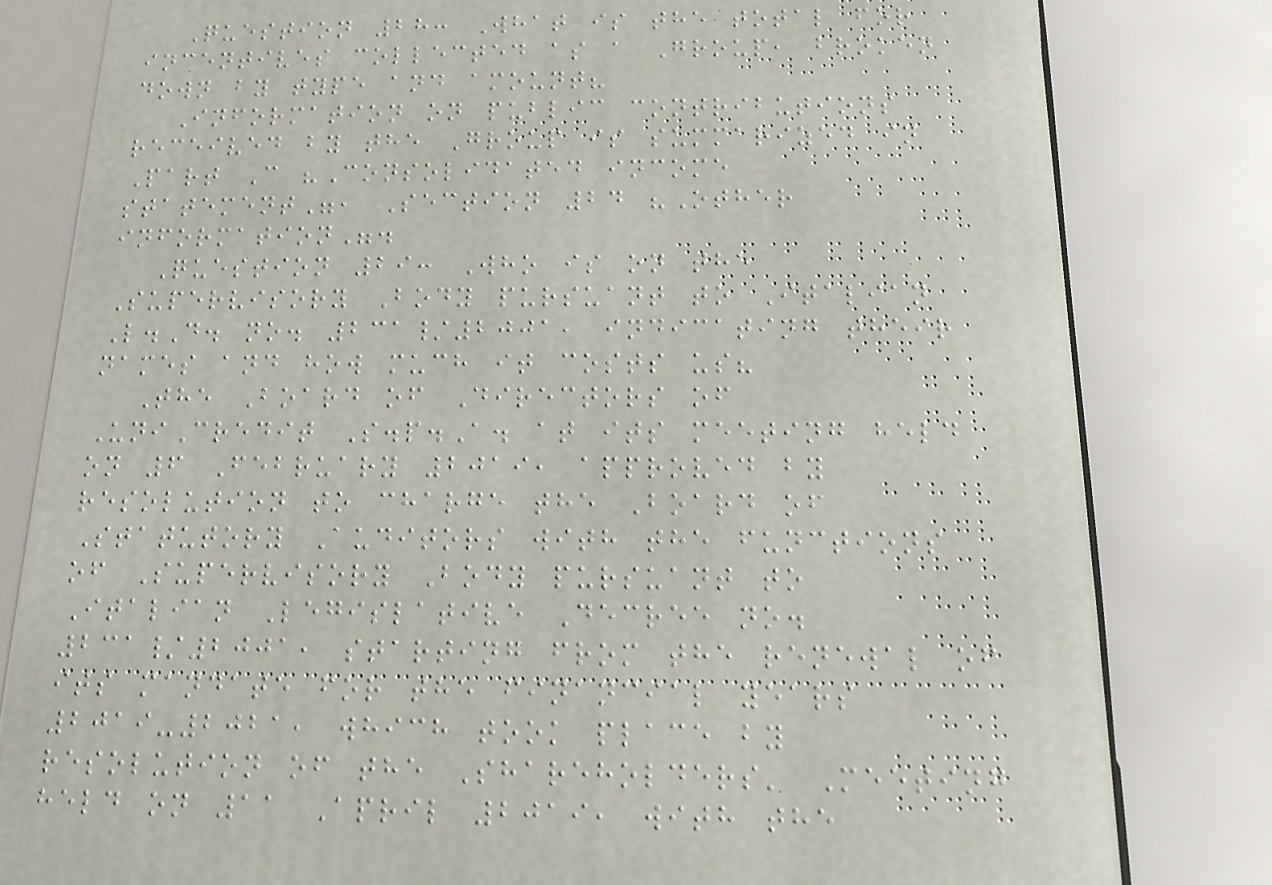Question 28: What is the total for
incentives collected as a Group, broken
down by type and amount?
Information on public contributions
received by the Group is summarized in
Part C "Consolidated income
statement", Section 24 "Other
information".
Question 29: Who is on the
Supervisory Body pursuant to Italian
L.D. no. 231/2001, indicating their
names and how much it costs us?
The Board of Directors of
UniCredit S.p.A. at its meeting held
on 6 February 2019, approved by
resolution to charge the Board of
Statutory Auditors with the functions
of Supervisory Body pursuant to
Italian Legislative Decree no.
231/2001, starting from the renewal of
its mandate for the financial years
2019-2021, which took place by
resolution of the Shareholders' Meeting
held on 11 April 2019, with the
